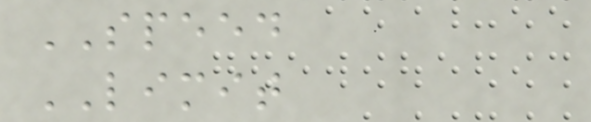SPEED
LIMIT
